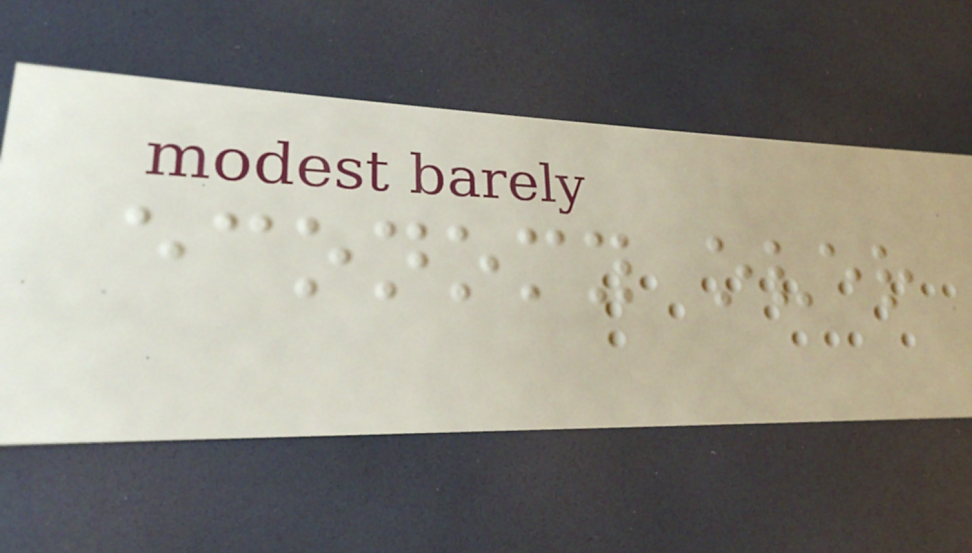economy over
